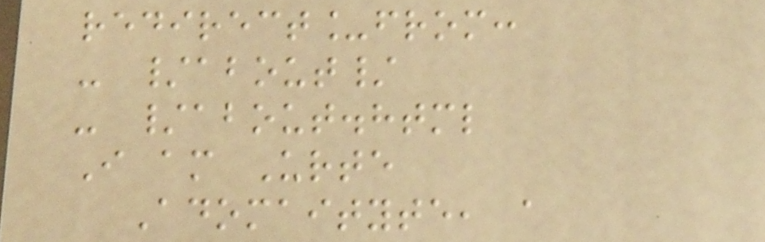redirect_from:
- /about/
- /about.html
I am Urte
Adomaityte, a
